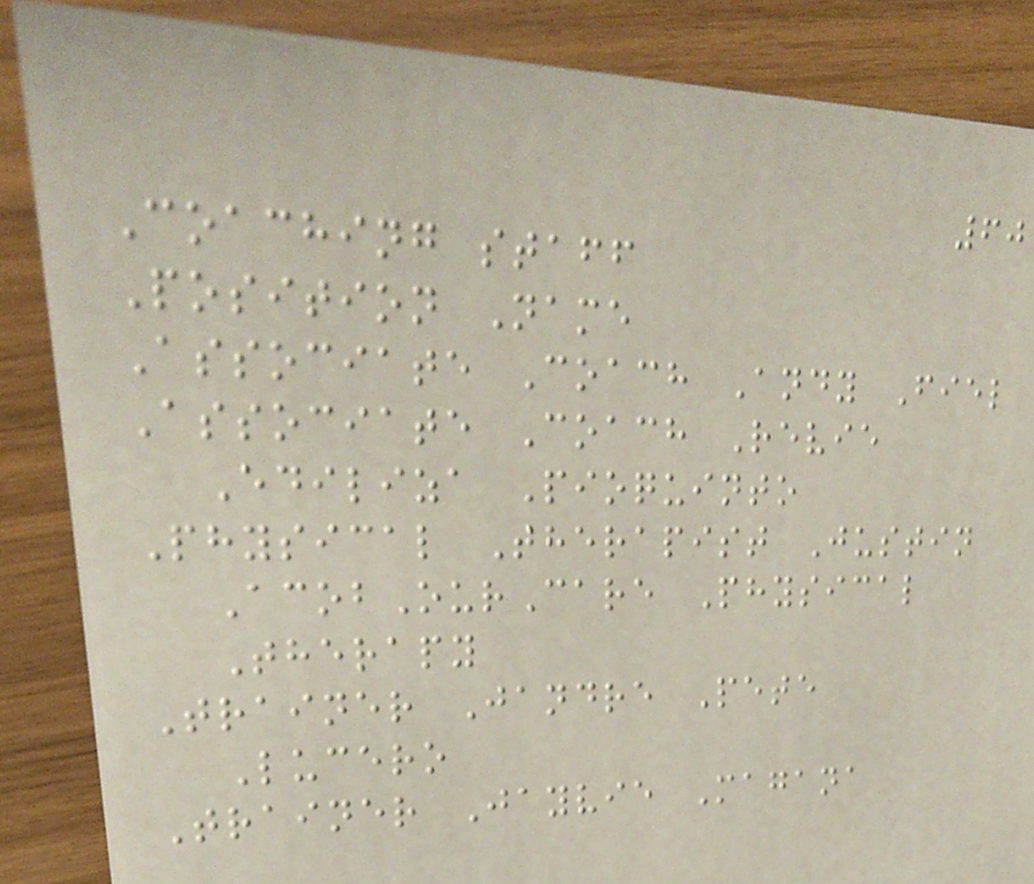60
Coaching staff
Position Name
Associate Coach Andy Fiel
Associate Coach Revie
Ediliza Pioquinto
Physical Therapist Justin
AcobOurCare Physical
Therapy
Trainer Jandre Pete
Lucero
Trainer Jayvie Magana
